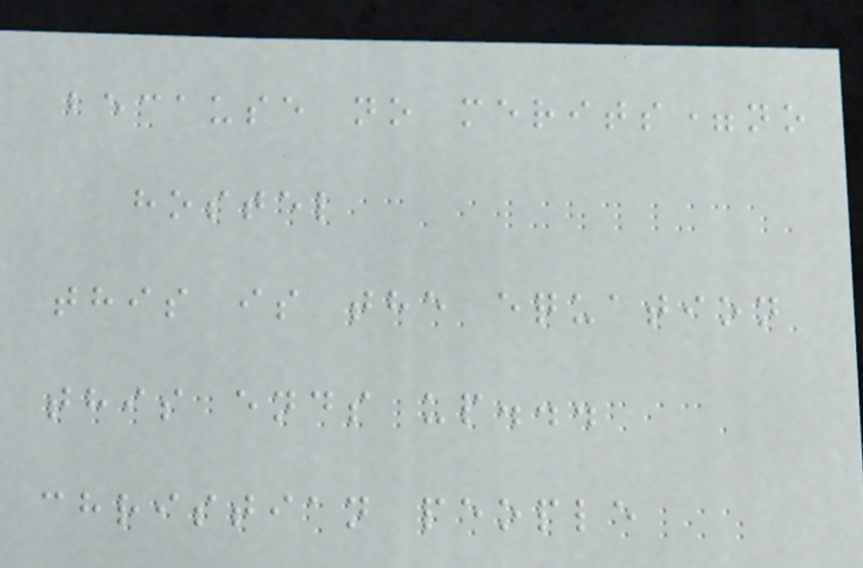because no merits=no
hostel
this is the equation
this ends up...
christian people
